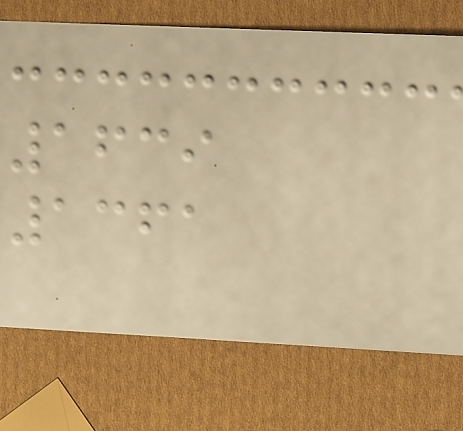1639
1361
